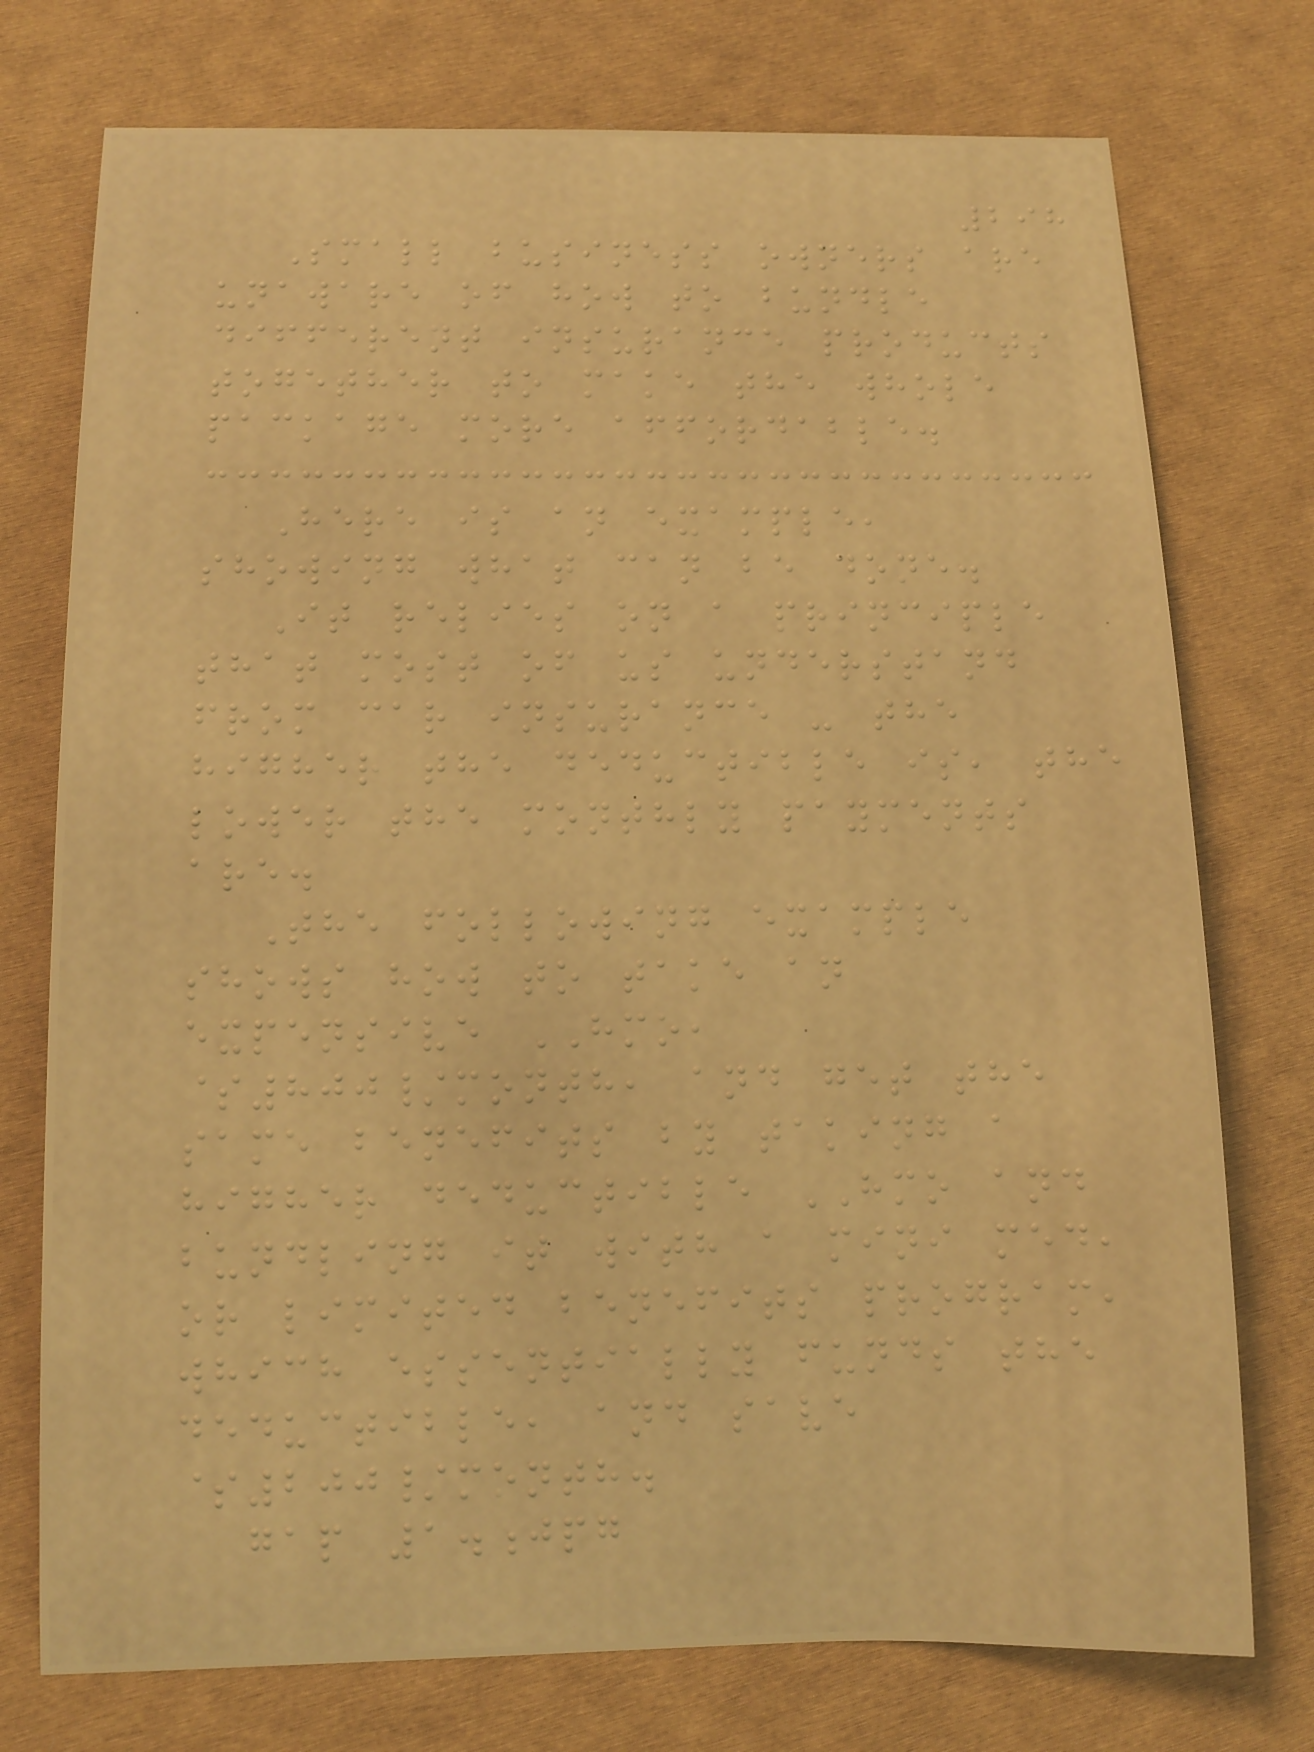298
Small business owners are
unaware of how to bundle
different insurance products
together to make the whole
package more affordable.
Here is an example,
showing what can be done.
It relies on a principle
that most of us understand
from car insurance - the
higher the deductible is, the
lower the monthly payments
are.
The following example
shows how to take an
expensive HMO,
$800/month, and get the
same benefits by taking a
higher deductible HMO and
bundling it with a mini med,
or limited benefits program,
which essentially funds the
deductible, and save
$200/month.
gap 1.jpg
